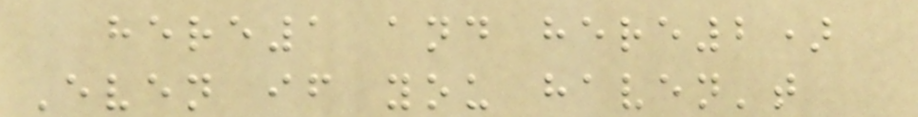here1 and here2)
Even if you haven't
